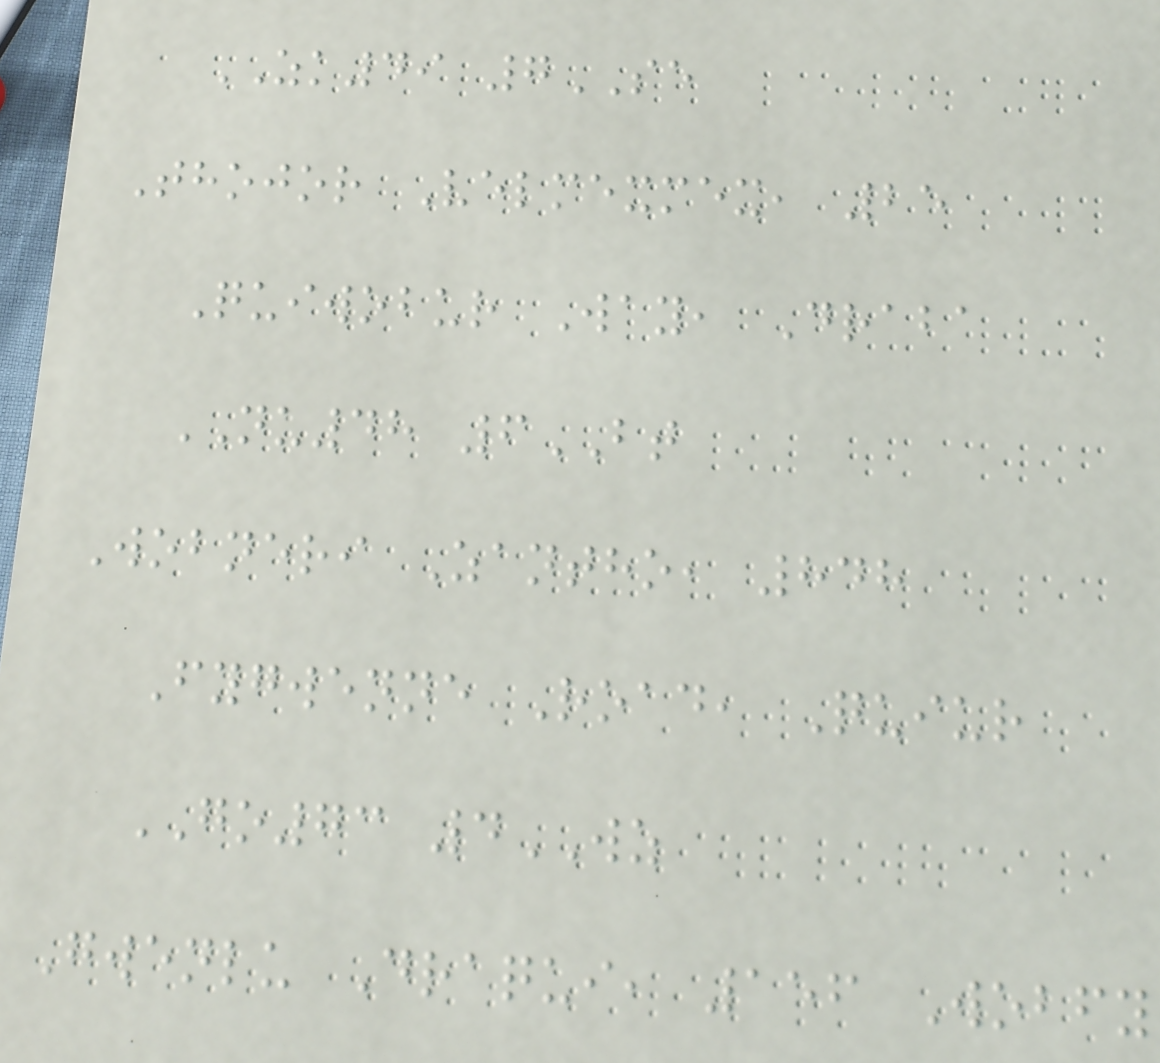ZK49 7SE
Thojor Velmexmex, 25
Quiwobur Way, Draba
NU48 6BT
Wobneri Zantho, 848
Fygwenne Road, Quiur
GO73 4WZ
Gwenlu Draqui, 156 Wobfy
